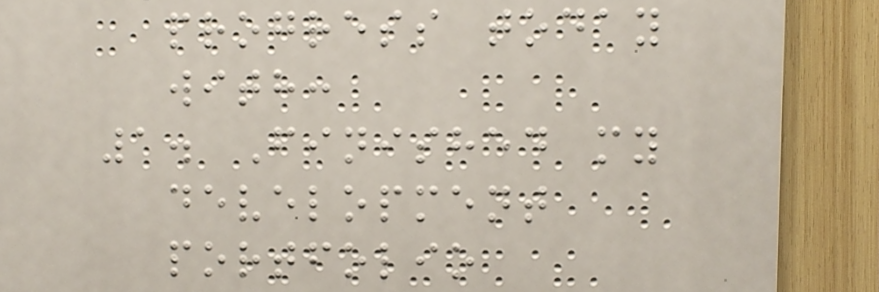progress today
with:
1. Finished my
development
portfolio
